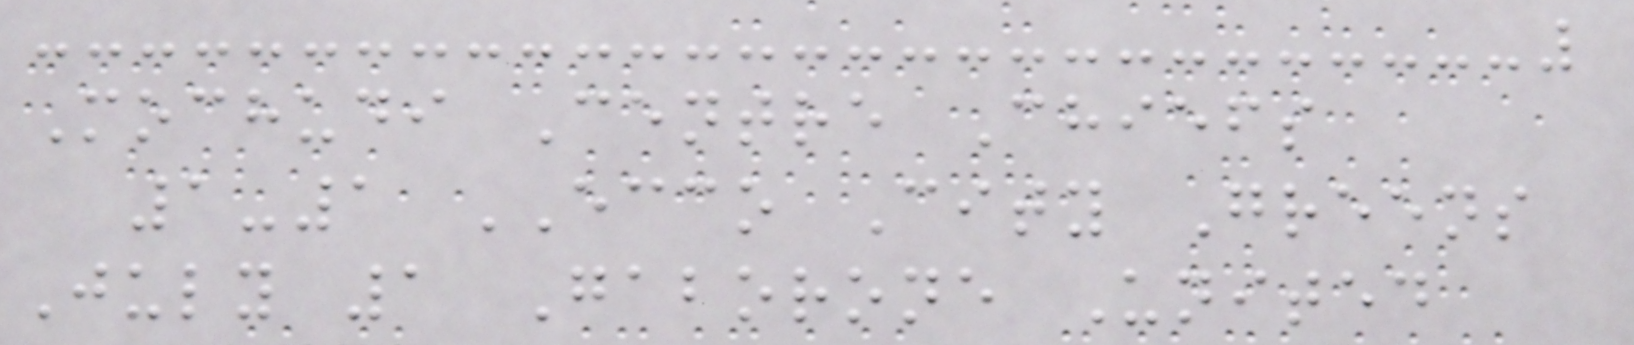Mochudi Centre Chiefs
1-1 ECCO City Greens
July 1 Gaborone United
